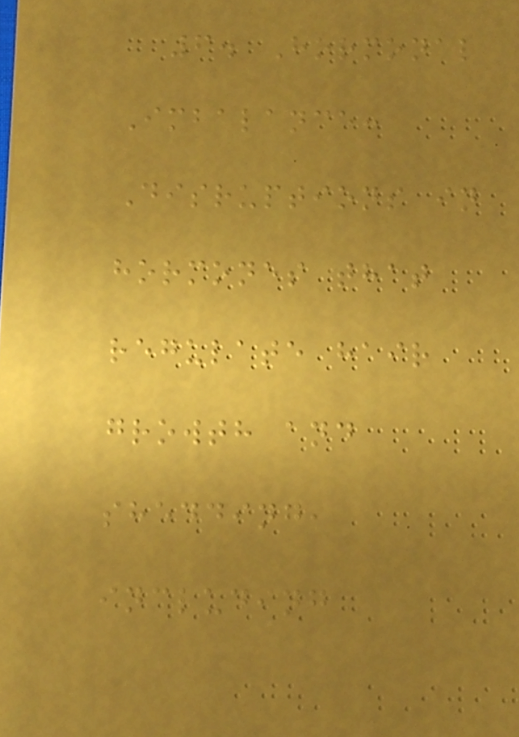6. Hormonal
Imbalance:
Disruptions in
hormones that
regulate hair
growth and
shedding,
including
